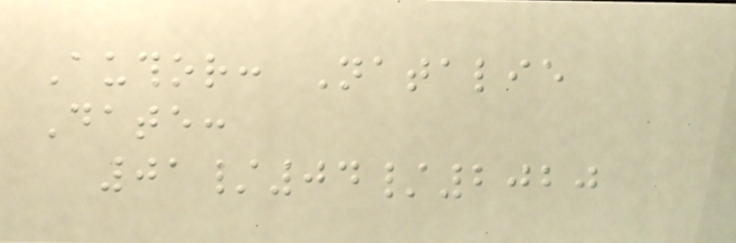Author: Natalie
Date:
01/04/2020
